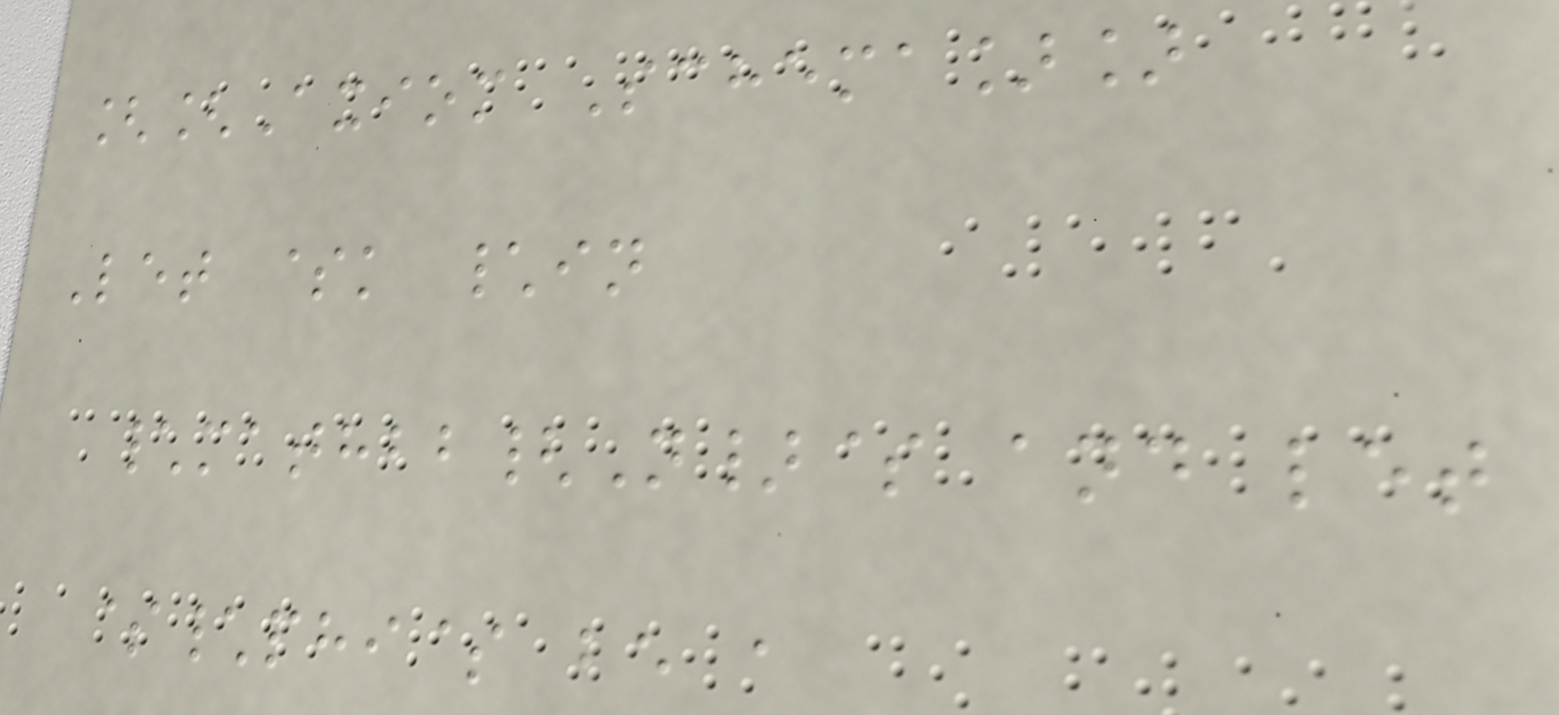[[Axiom Schema]]
Let $k \in
\mathbb{N}$ and let
$\phi$ be a
